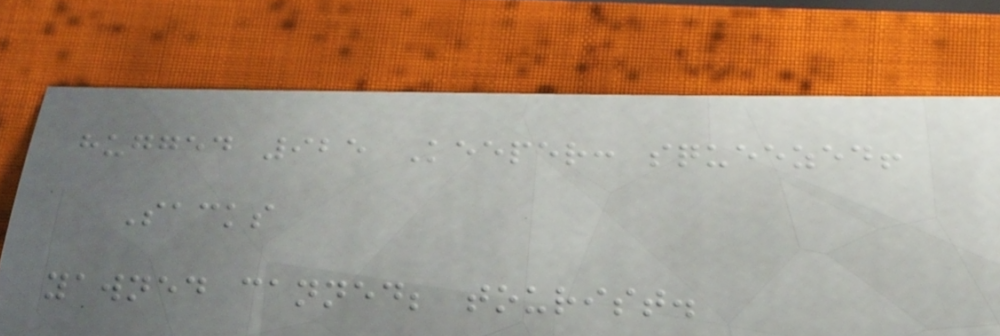hugged 925 Keeper: squeezed!
Sacks
yawned canned; tourist.
